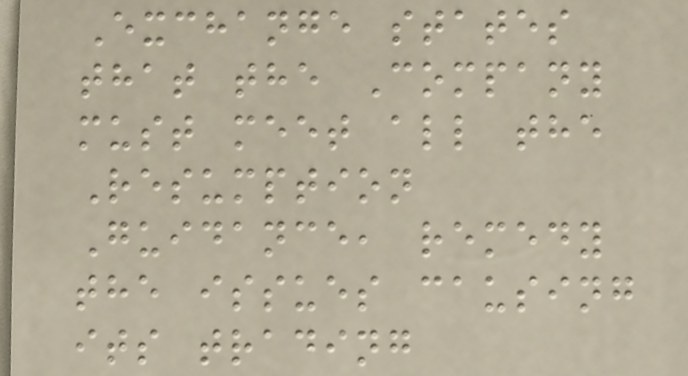Exchange states
that the Company
must meet all the
Resumption
Guidance, remedy
the issues causing
its trading
